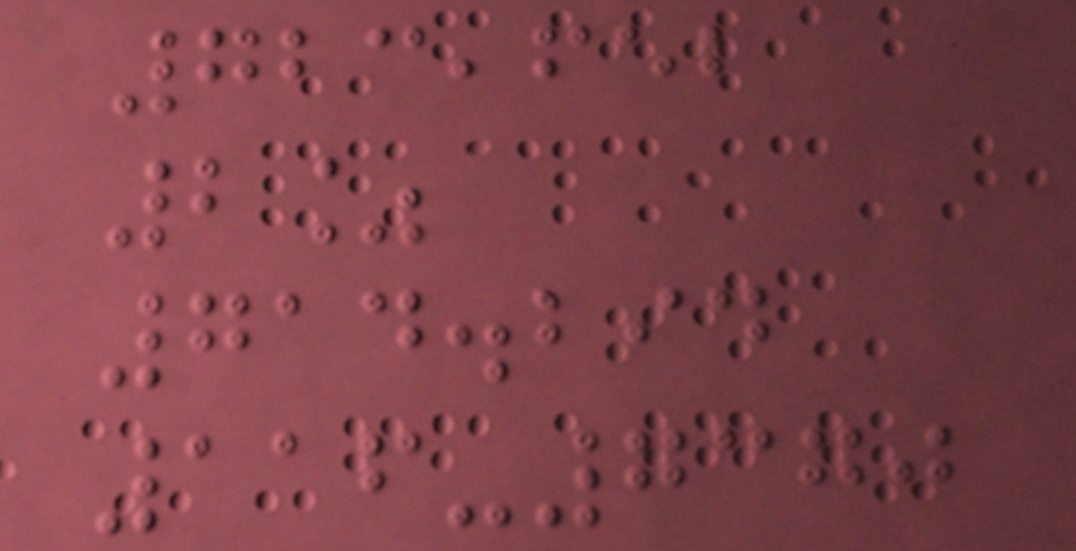723,652
2%
714.294
116-7370
